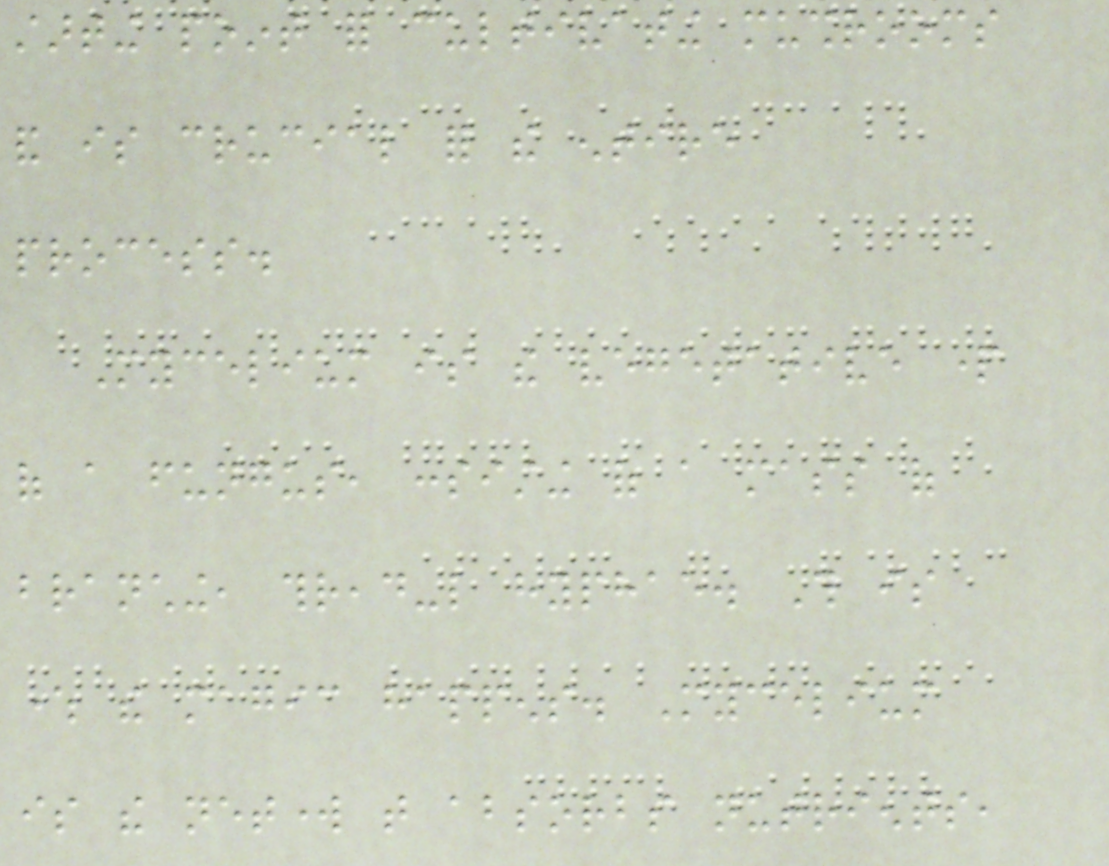starting point for cultivating mushrooms
and is crucial for the entire
process.
Mycelium is the vegetative part
of a fungus, consisting of a mass of
branching, thread-like hyphae. This is
where the magic happens. Mycelium
is the network that absorbs nutrients,
